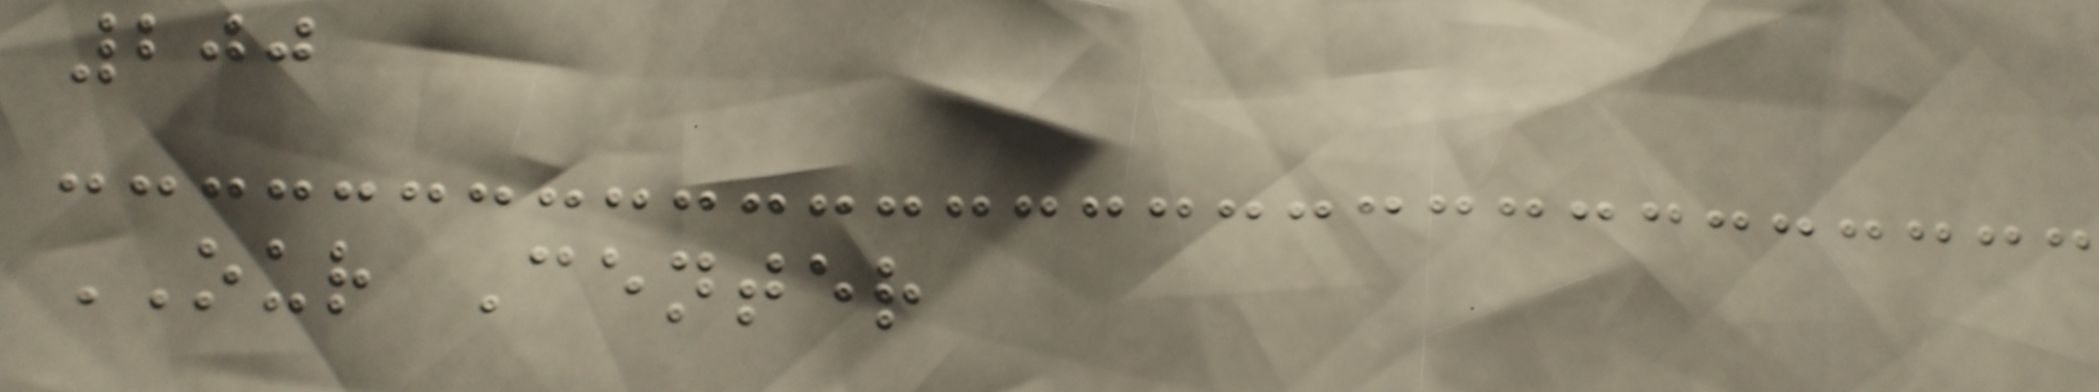200
OUR Center
